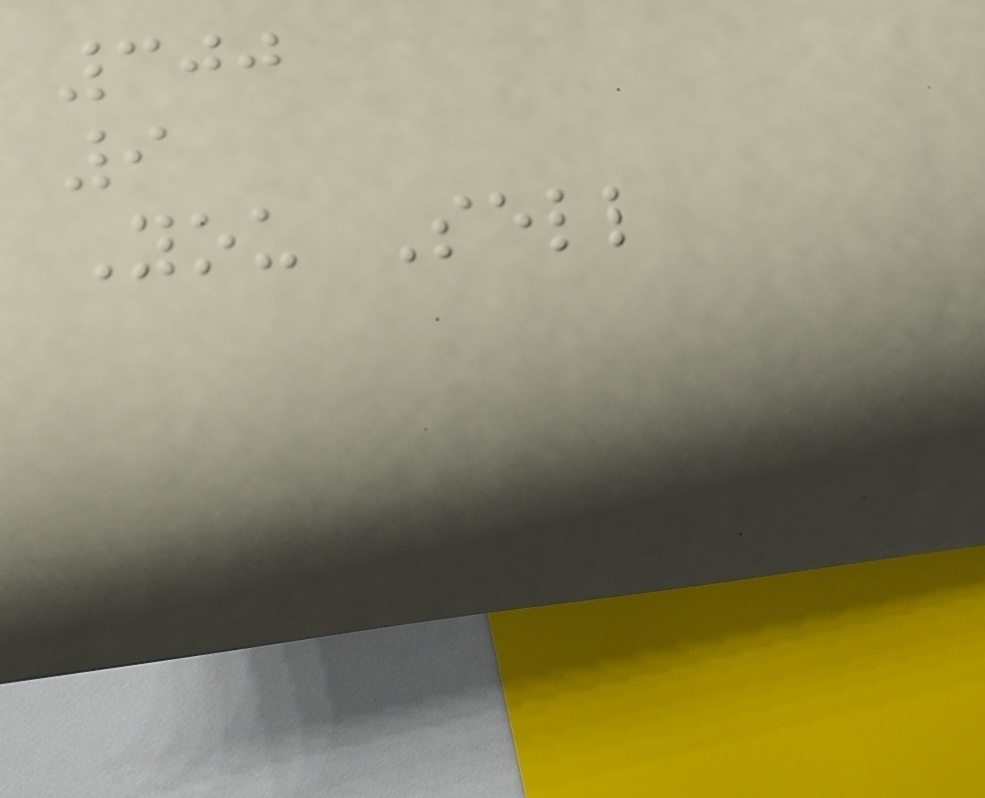300
9
You Sell
